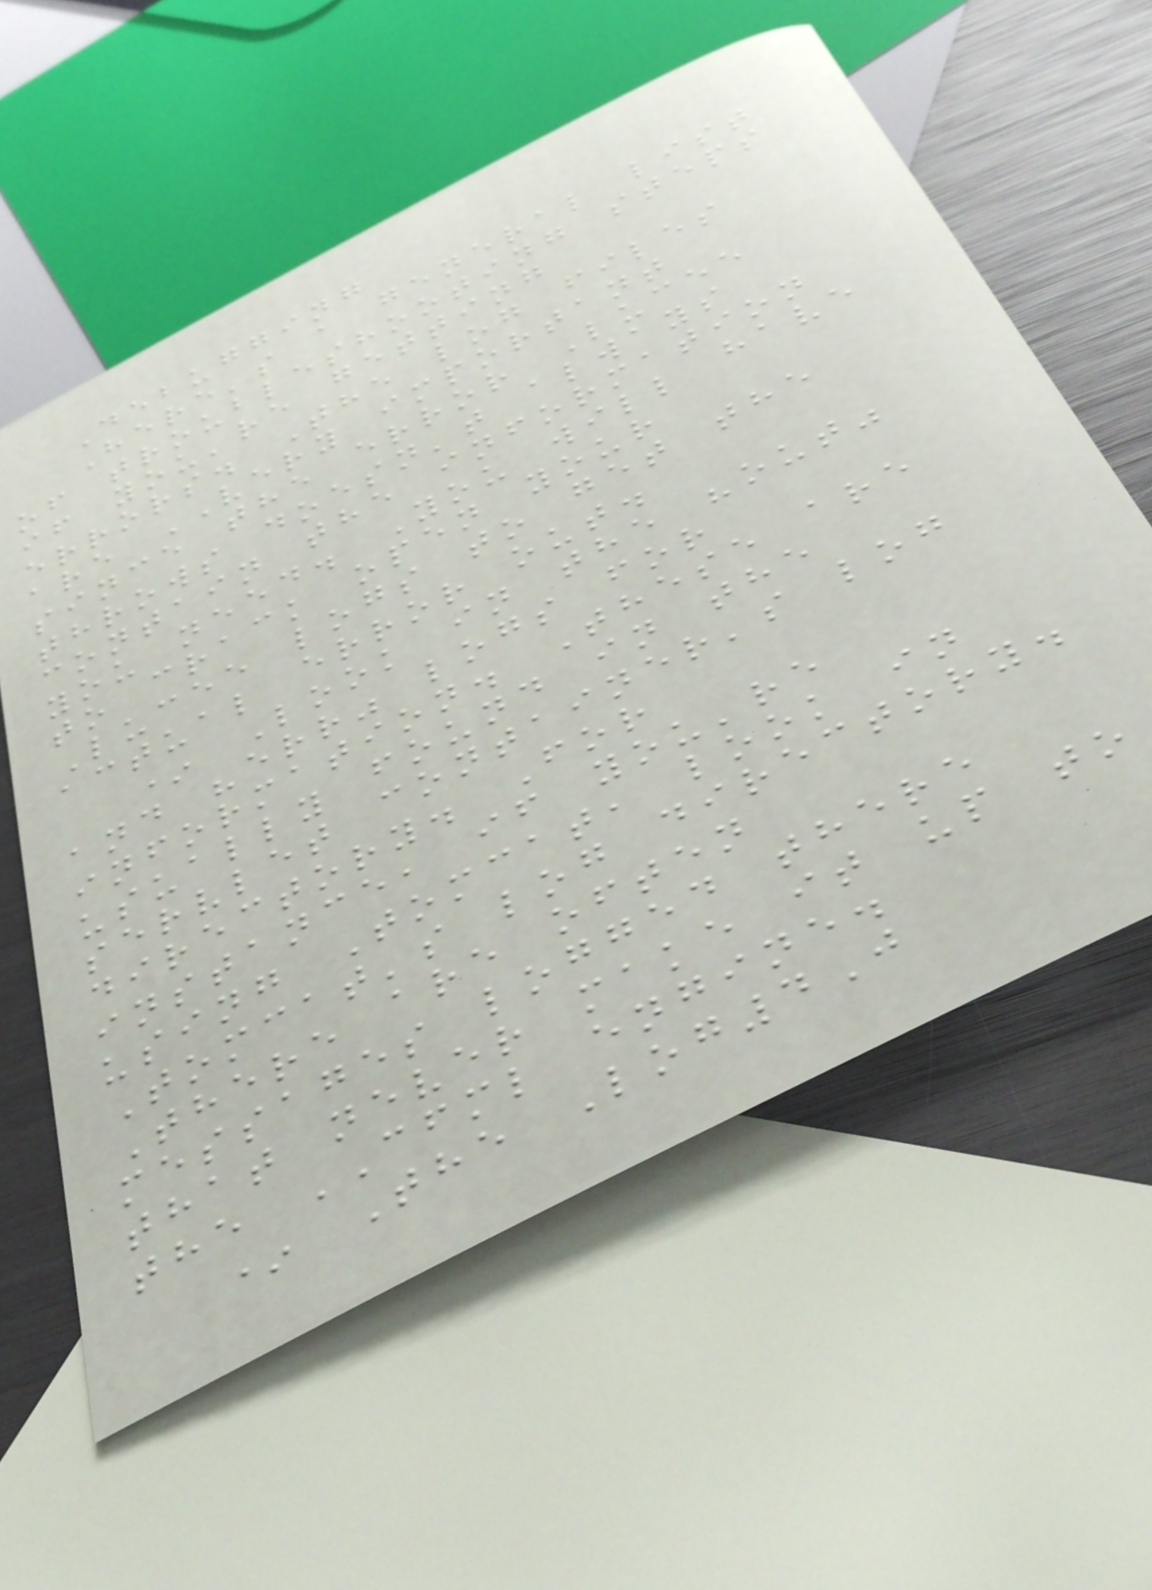Debugging
Here's a general list
of troubleshooting steps
if you're getting
errors. The log files
are VERY important
since the error Lucee
throws doesn't always
contain the information
you need. You will have
to crack open your
Lucee logs to get the
actual error out.
* Look in the "out"
and "err" logs for
information. These are
usually found in the
servlet container's log
directory. For
instance, if you're
using Tomcat, look in
Tomcat's log directory.
There are often
messages logged there
that never make it up to
the CFML engine.
* The Log4J
